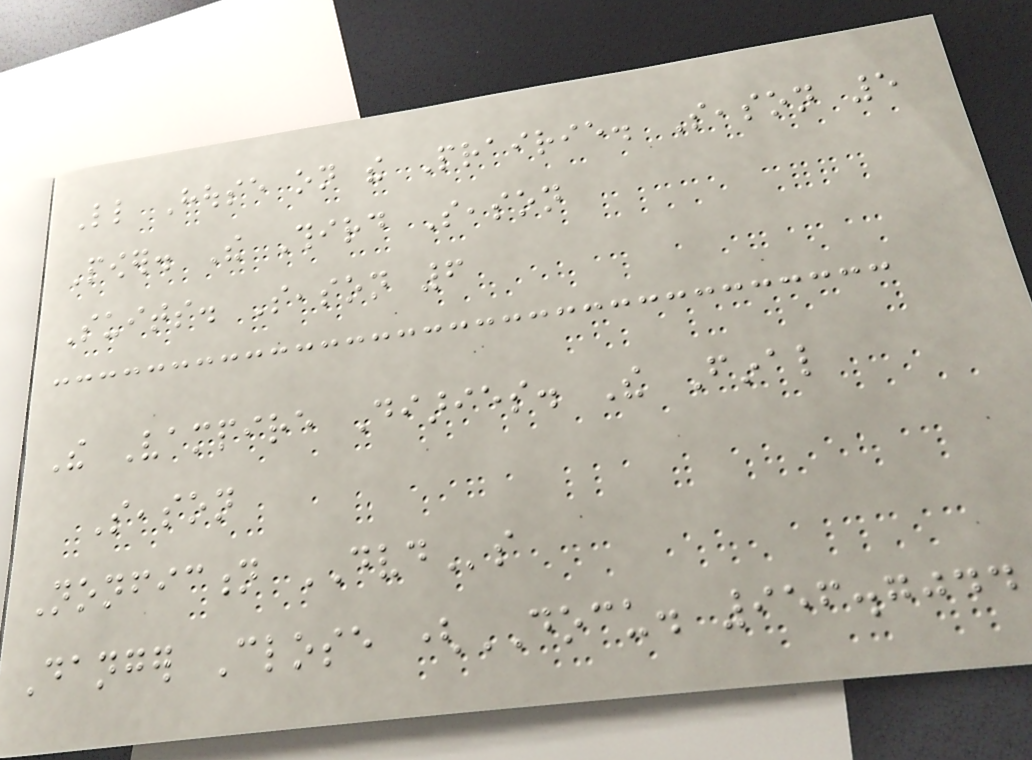Little House on the Prairie. Season 5
Power. The Third Season
Suits. Season 6
The Vampire Diaries. The Final
Season
Nonfiction DVDs
Danger Close (DOCU. 956.7044
